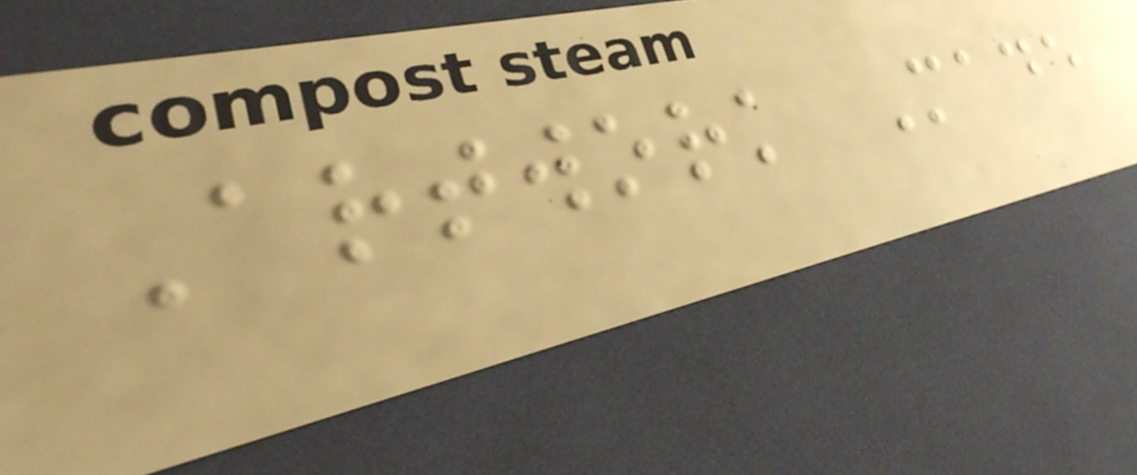Artwork Made
